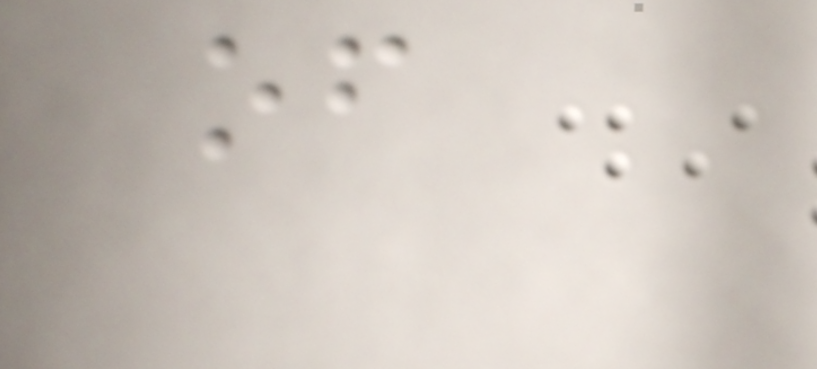of
